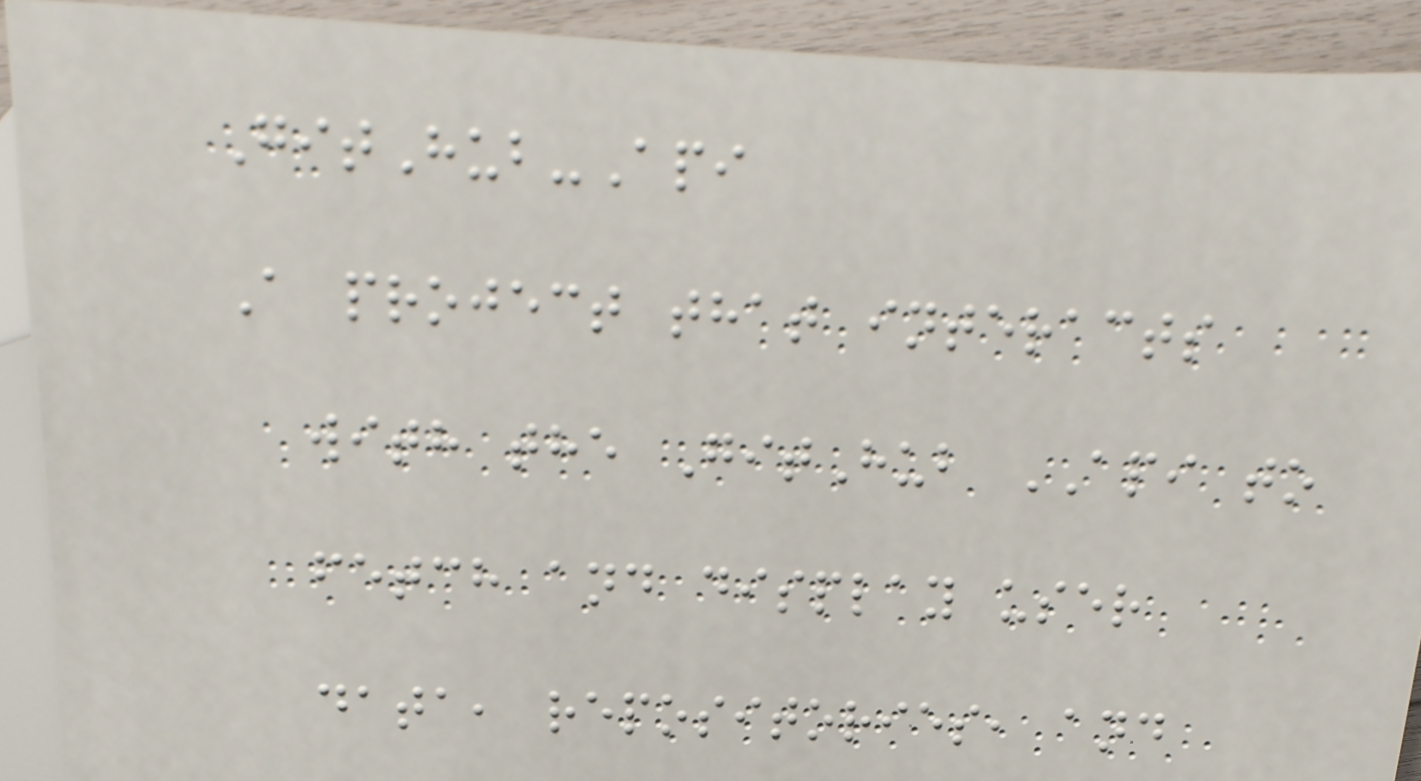GitHub-Api
A project that interacts
with the GitHub API to
fetch and display user
data, repositories, and
